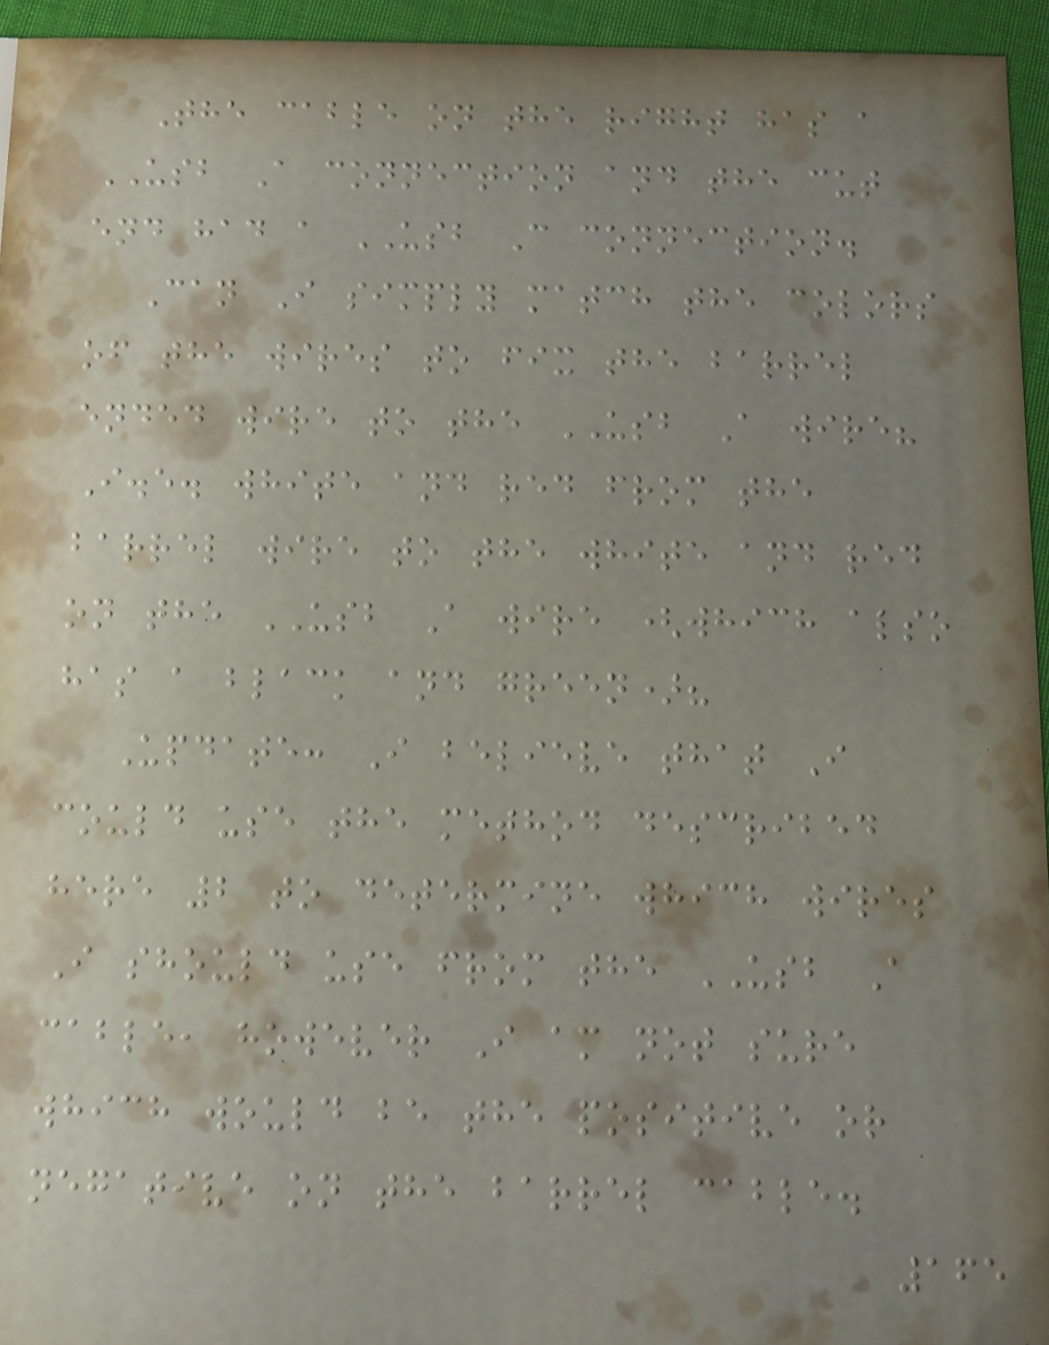The cable on the right has a
USB A connection and the cut
end had a USB C connection.
Can I simply match the colors
of the wires to fix the barrel
ended wire to the USB A wire?
I.e. white and red from the
barrel wire to the white and red
on the USB A wire (which also
has a black and green)?
Update: I believe that I
could use the method described
here 2 to determine which wires
I should use from the USB A
cable, however I am not sure
which would be the positive or
negative on the barrel cable.
165
